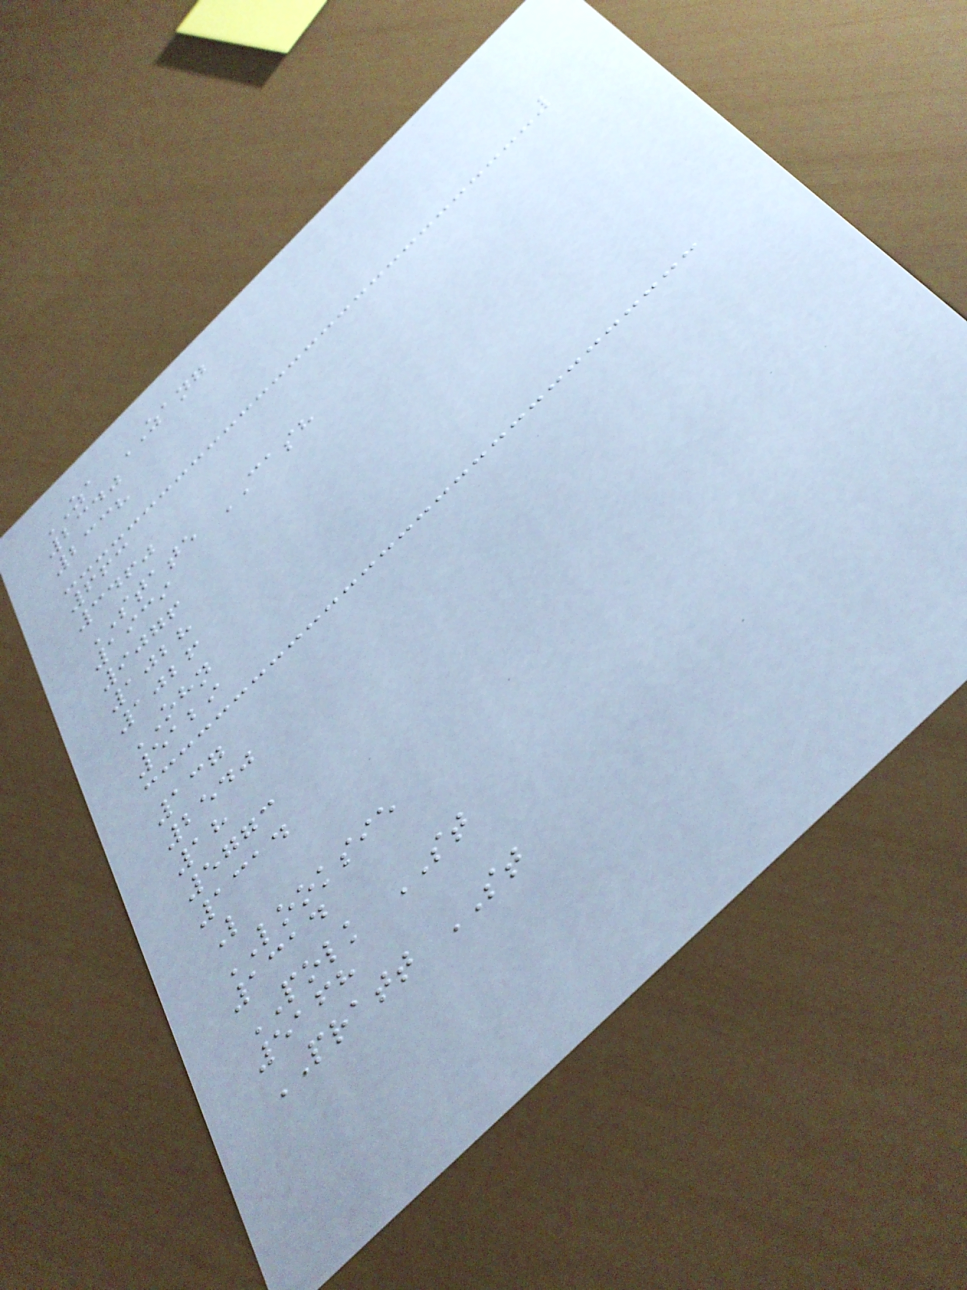ZA ZANG
2340
2338
663
3460
STATE CASH
1939
9076
1028
1026
OHN
5129
137
2540
18
5773
1314
L
LOOKSIE
1314
POLK ST
5168
PRATT ST
